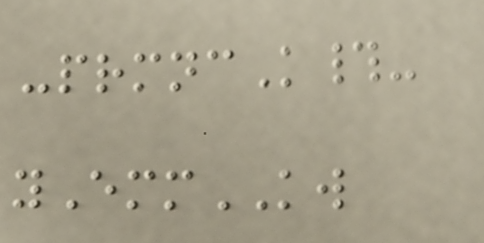-prmncK#-
yEmmKW
